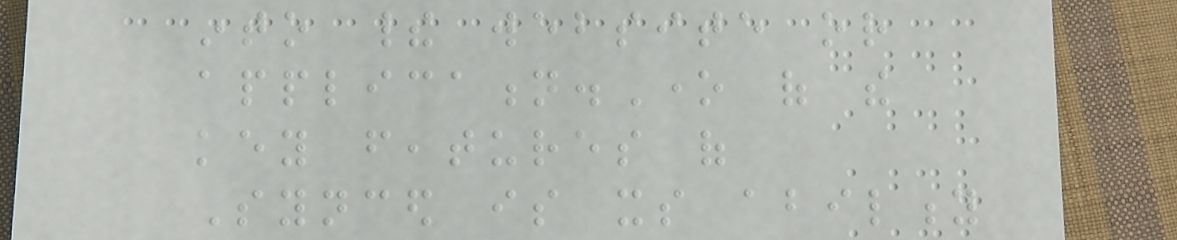into their website or
application.One of the
key features of
Synced is its ability
